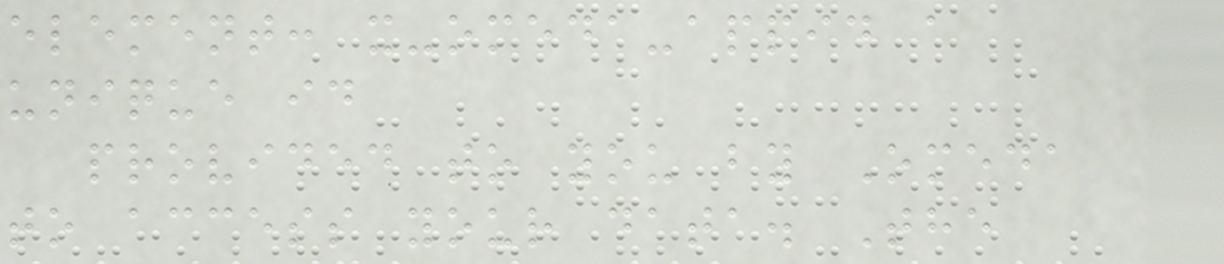element: x-omeda-appid a
unique id
provided to you by Omeda
to access your data. The
